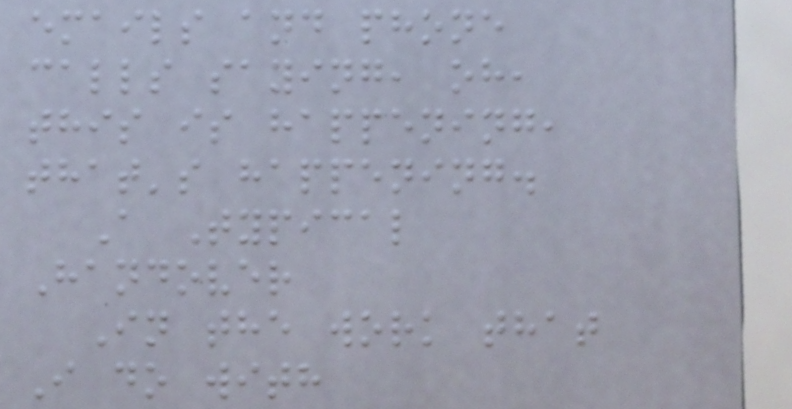emails and phone
calls saying, oh,
this is happening,
that's happening.
A Typical
Handover
In the work that
I do with
